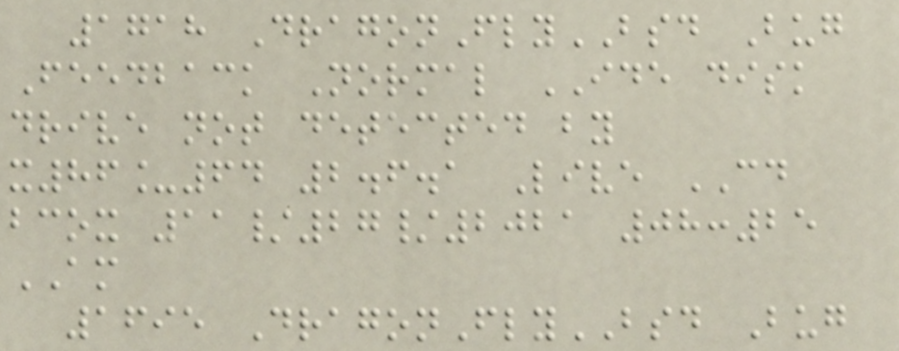1718 DragonFlyBSD Bug
Feedback Normal IDE disk
drive not detected by
x86_64 2.6.1 Live CD
bcox 11/27/2021 08:25
AM
1695 DragonFlyBSD Bug
